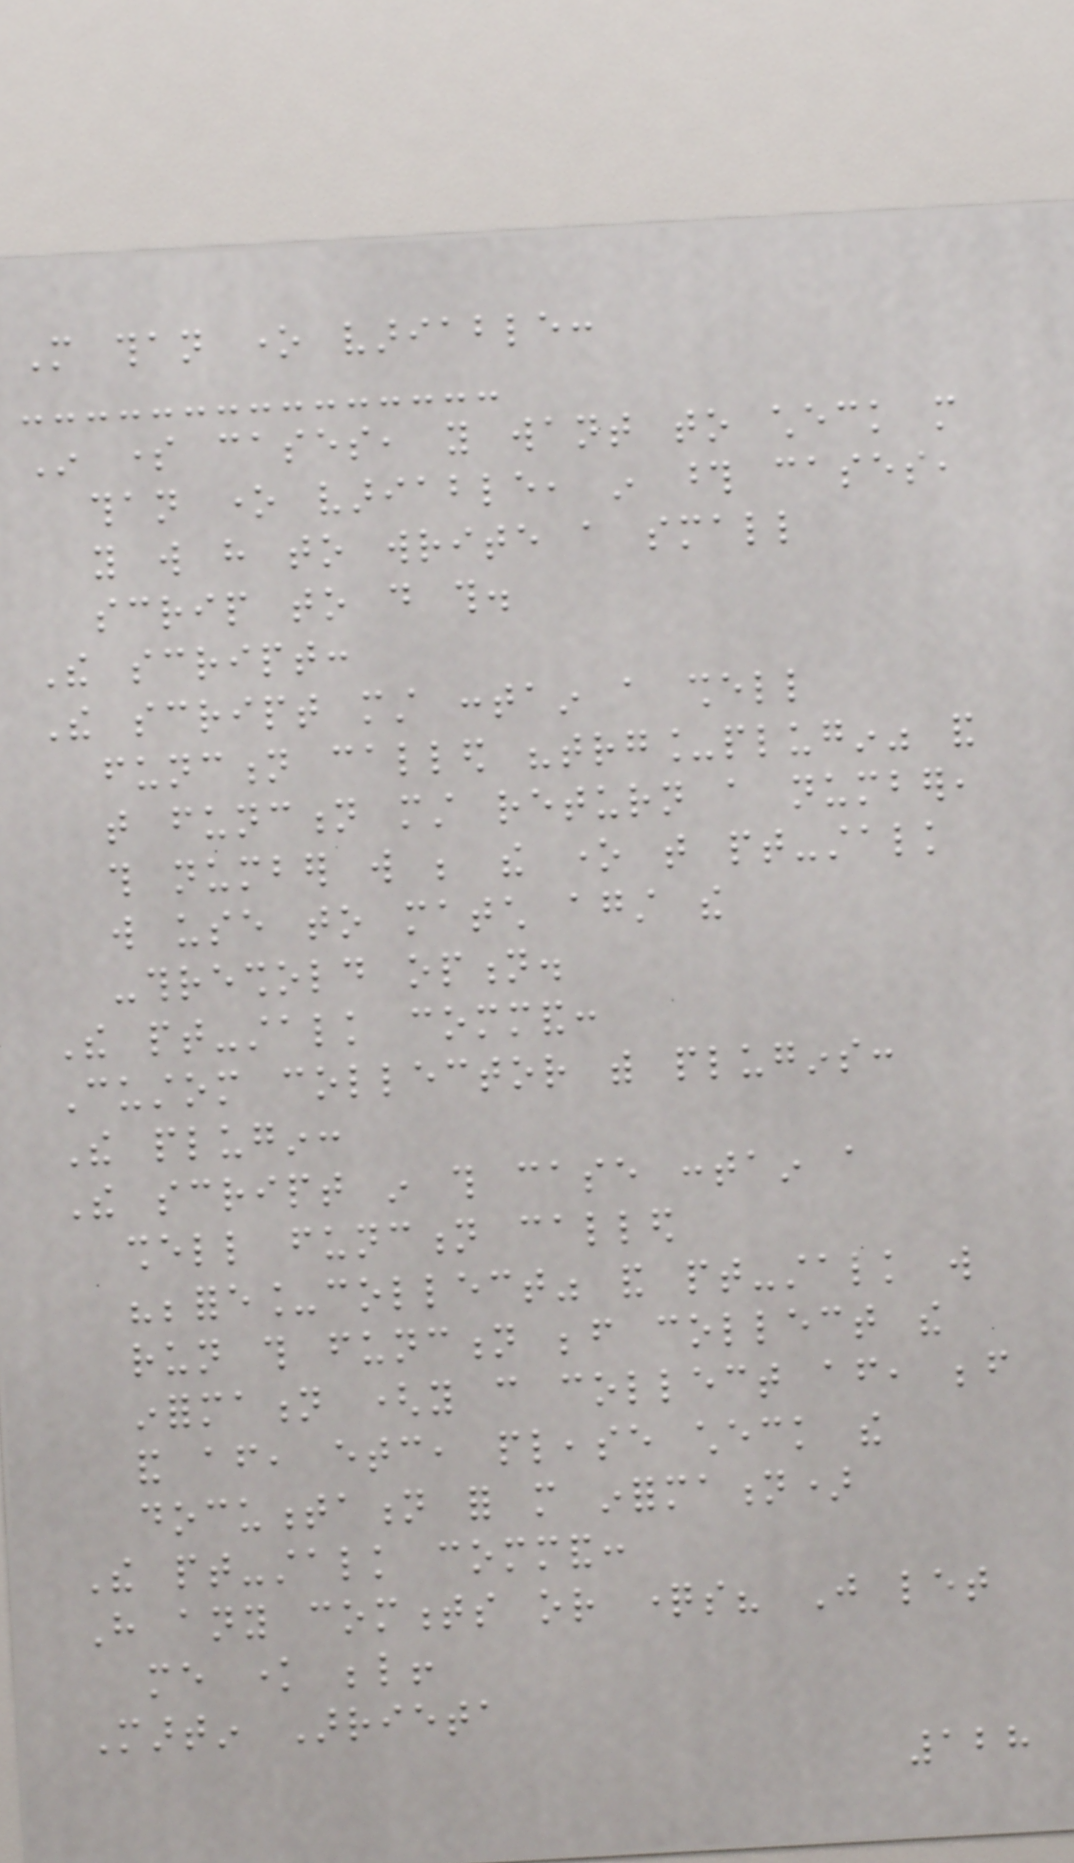More than one variable:
In some cases, you want to check more
than one variable, in those cases,
you will have to write a small
scrip to do this.
The script:
The script must contain a shell
function called "trg_plugin" and
that function must return a number,
this number will be the one that pt-stalk
will use to match against the
-threshold option.
The pt-stalk command:
Custom collector with plugins:
The plugin:
The script in this case contain a
shell function called
"before_collect" and pt-stalk will
run this function before collect the
information (you can collect after, before
and after, etc, please check the
documentation for more information)
The pt-stalk command:
Have any comments or questions? Just let
me know below!
Martin Arrieta
128
